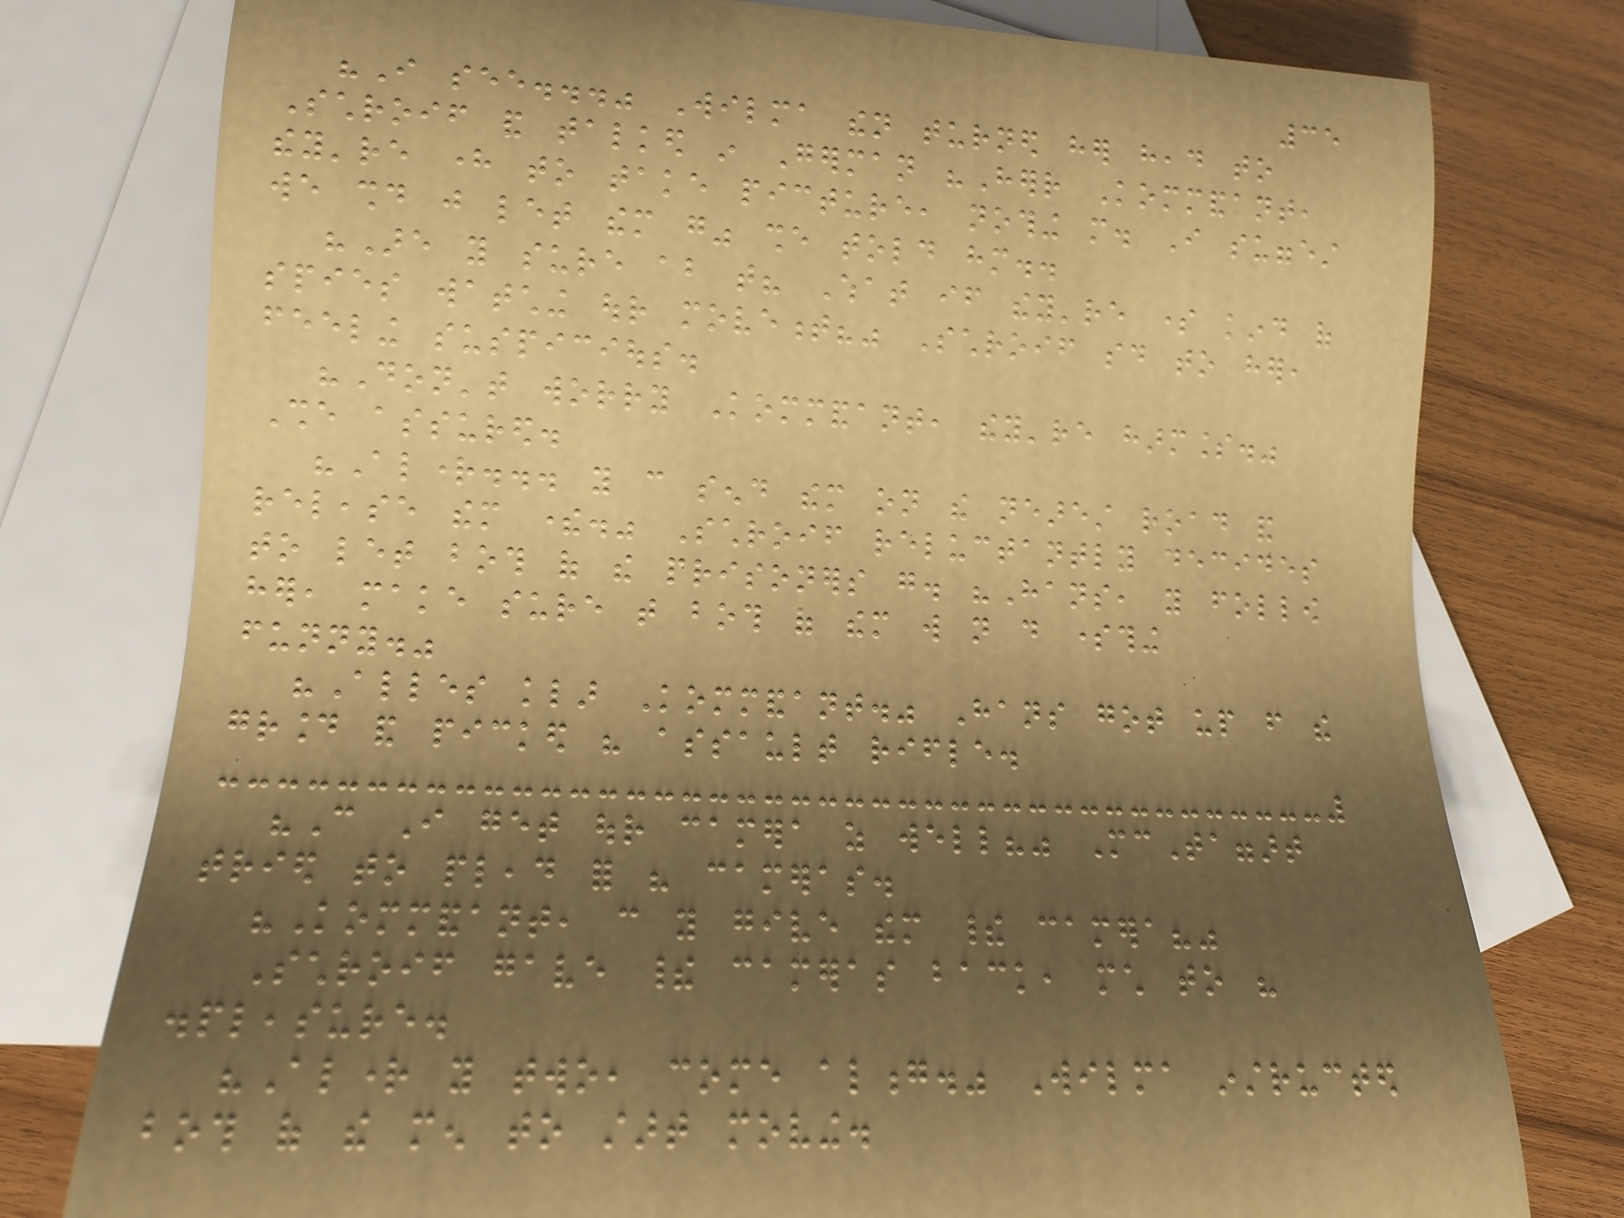35
"I see..." Wilma then turned her head to
Schroif and talked in German "Herr Kommandant,
they're here to take picture, nothing more. I suggest
we should just let them go" she told him..
"Are you sure about that? What if they're some kind of
spies watching our movement?" Schroif said to her,
feeling suspicious.
"Don't worry Kommandant, they're harmless."
She assured.
"Alright... you can send them on the nearest road and
release them there." Schroif reluctantly decides
to let both of the prisoners go. "Hans, you follow
her, make sure that both of them will not do something
funny."
"Alles klar Kommandant." Hans got up from the
ground and picked his assault rifle.
"Can I get our camera as well?" McTaggart
tried to plead for his cameras.
"Kommandant, can you give them their camera?"
Schroif gave their cameras back, much to his
displeasure.
"Alright you two, come along." Wilma instructed
both of the men to start moving.
